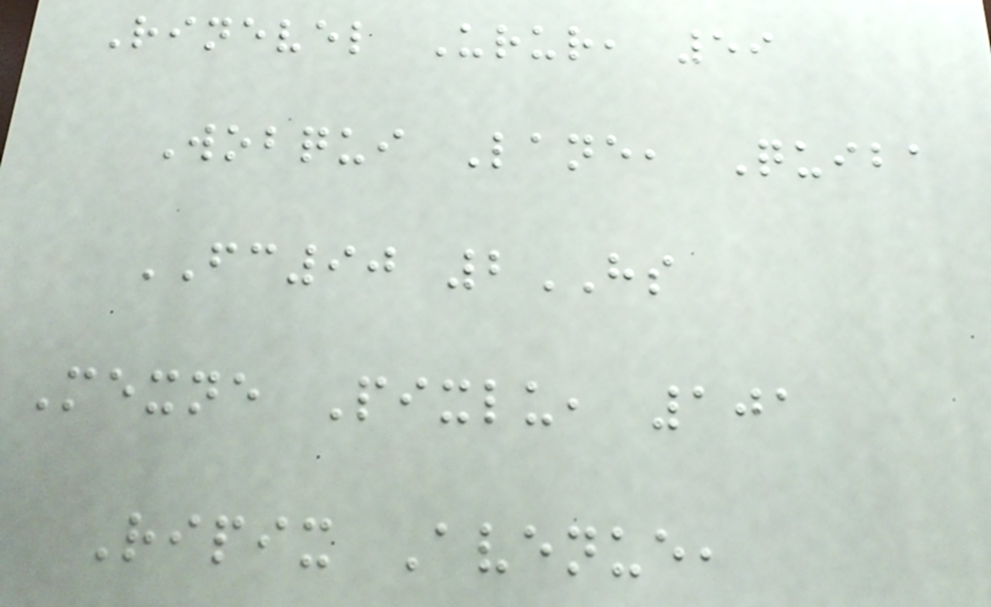Rinevel Urur, 59
Wobqui Lane, Quiba
FC90 2HS
Mexne Pixlu, 101
Ripix Avenue,
